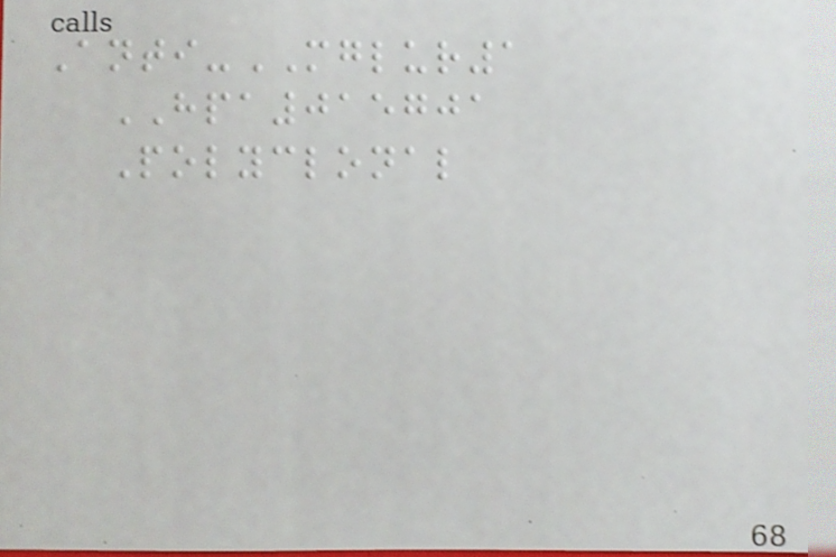Anti-MGLUR1
HPA015701
Polyclonal
